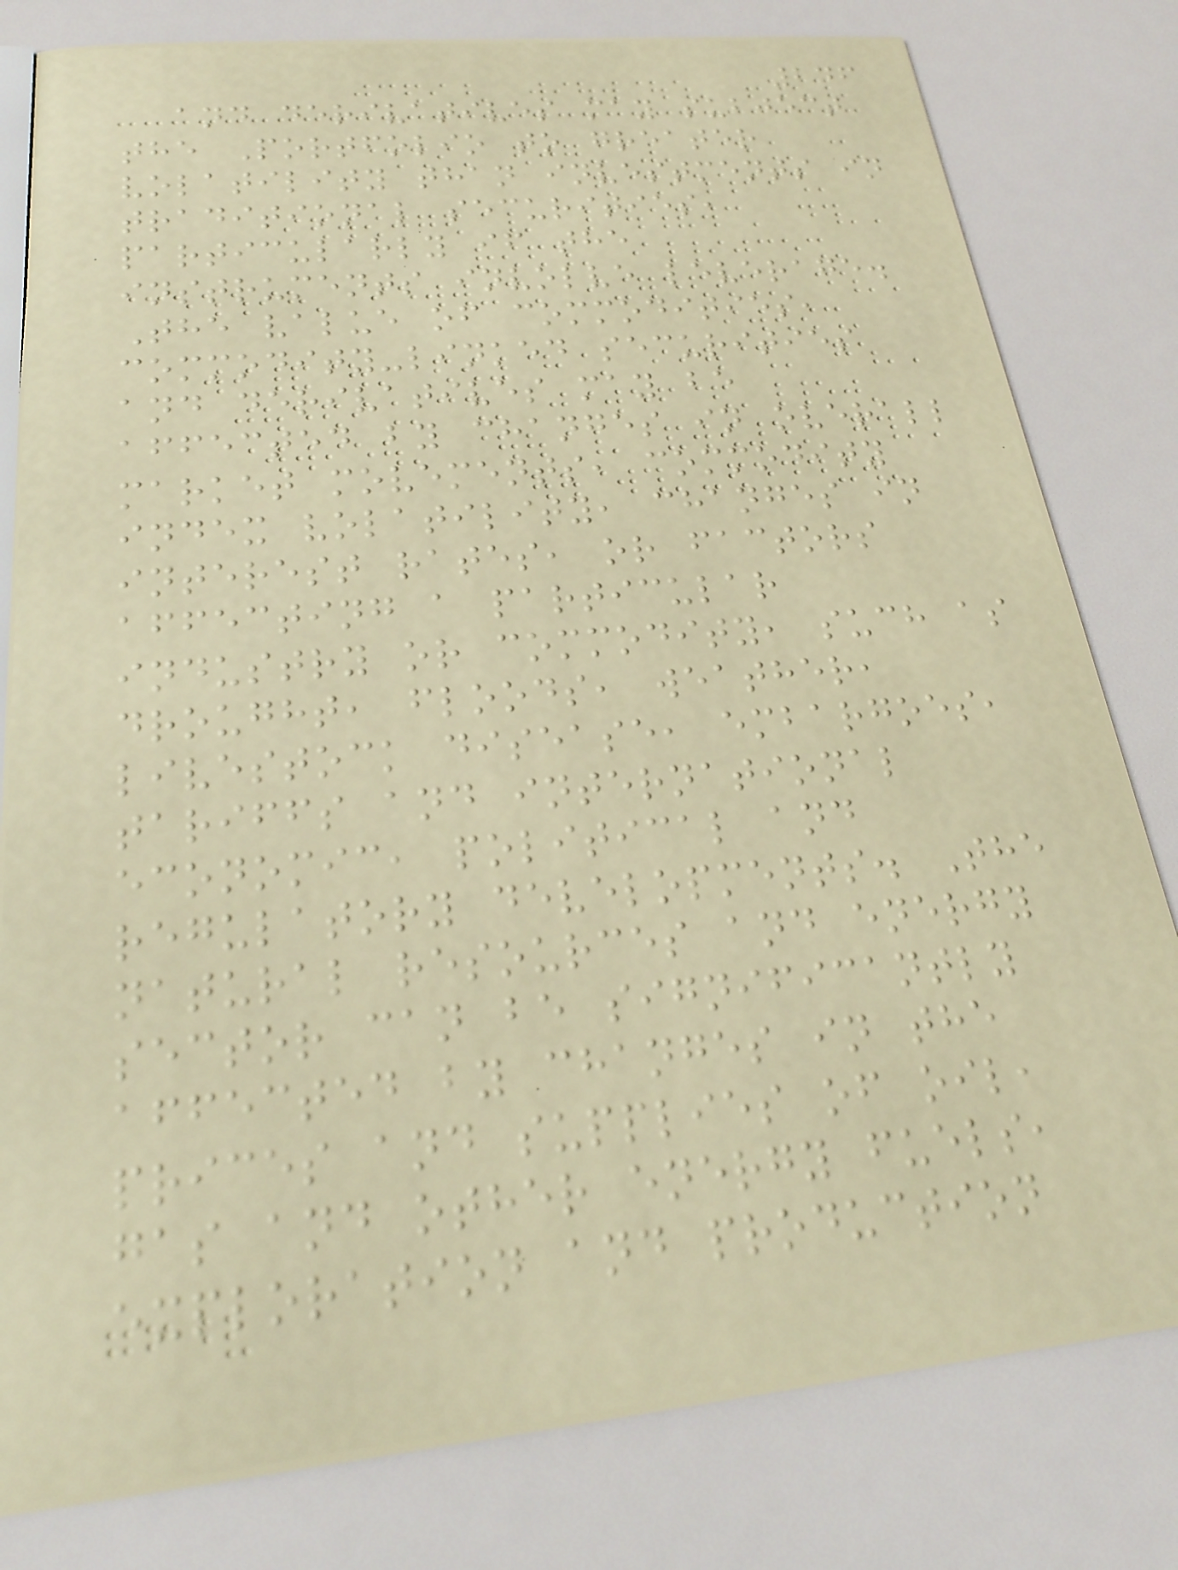246
and derivatives may subject
the Portfolio to greater
volatility than investments in
traditional securities,
particularly if the
instruments involve leverage.
The value of commodities,
commodity-linked securities
and derivatives may be
affected by changes in overall
market movements, commodity
index volatility, changes in
interest rates, or factors
affecting a particular
industry or commodity, such as
drought, floods, weather,
livestock disease, embargoes,
tariffs and international
economic, political and
regulatory developments. The
natural resources and energy
sector can be significantly
affected by changes in the
prices and supplies of oil,
gas and other energy fuels,
exploration and production
